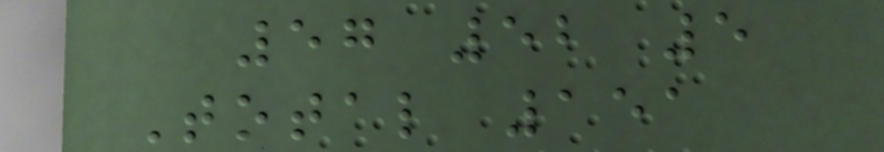57 52 5
Total 151
